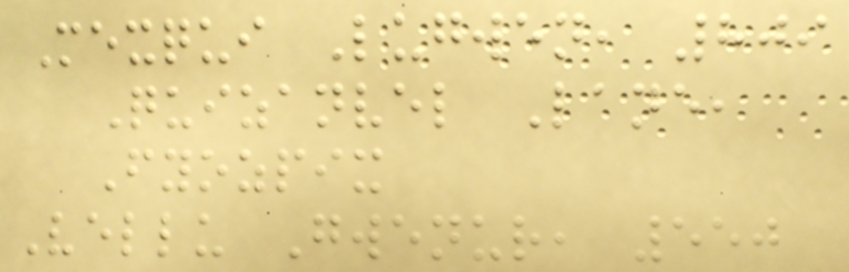Mexqui Lugwen, 809
Quizanvel Lane,
Fyozpix
Vellu Gwenur, 550
